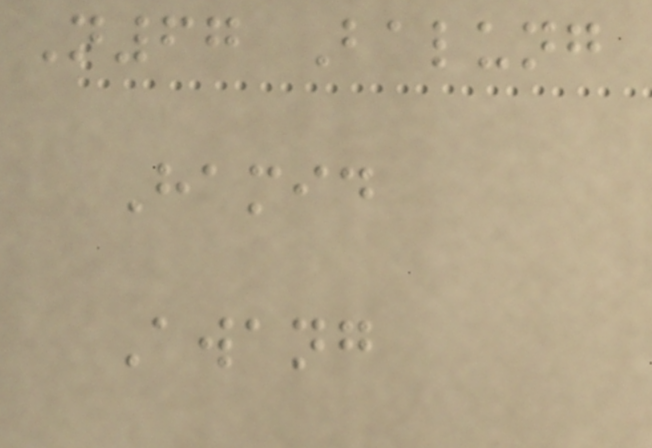N67 Balung
Hamid
Awang
